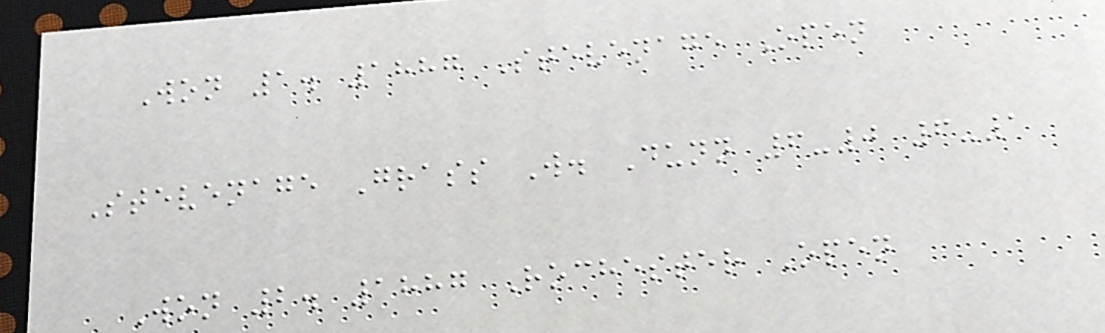Won 1. 1887 Stevenage Open
Stevenage Grass W. Dunn 6-0 6-1
Won 2. 1887 Rochester Open
